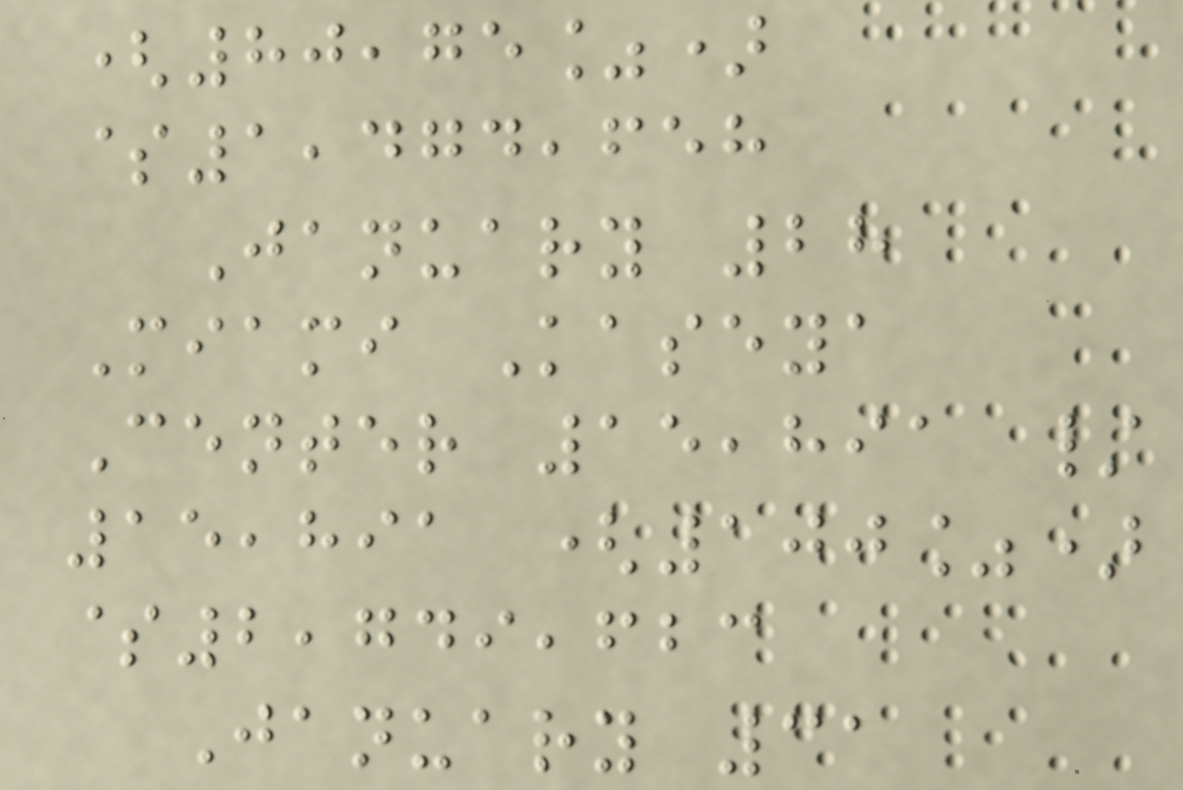(80,75%)
$1,474,658
January 28
Miami Kaseya
Center 15,891 /
15,891 (100%)
$2,749,623
January 31
